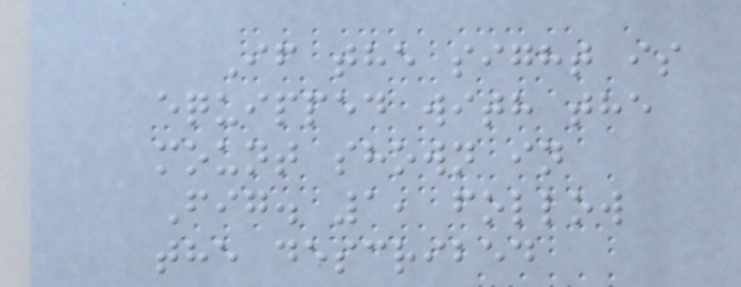If the sight is
equipped with the
mount shown in
Fig. 1, follow
the described
